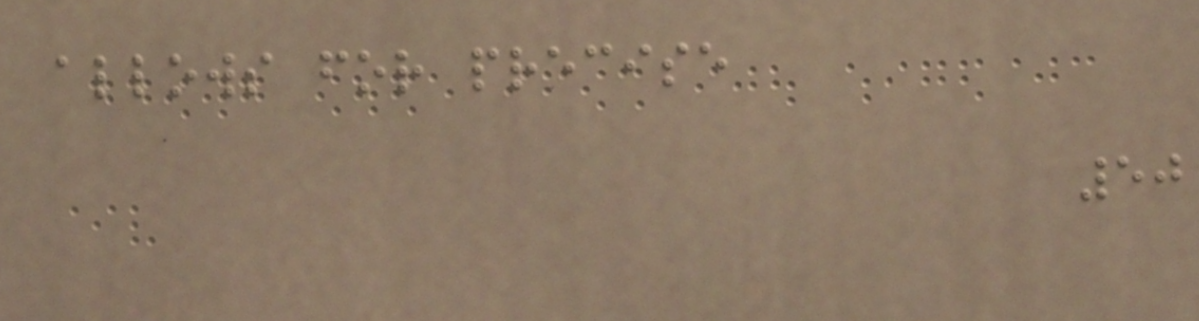allows for precise
50
